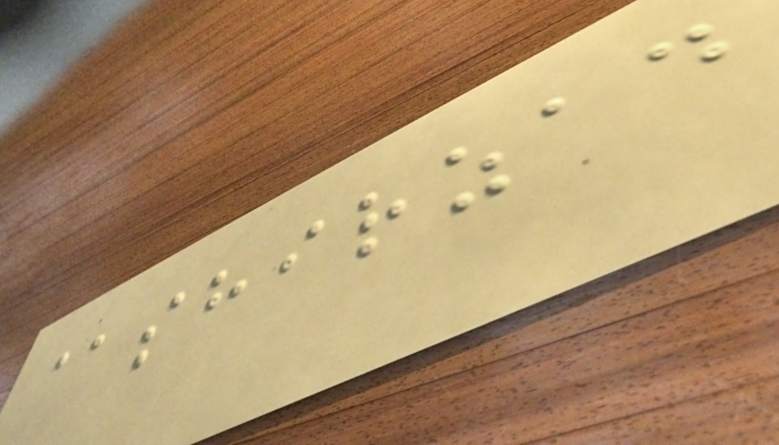@shirzad
